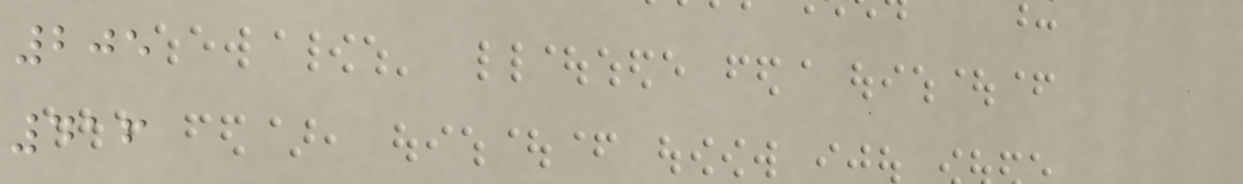205
416
